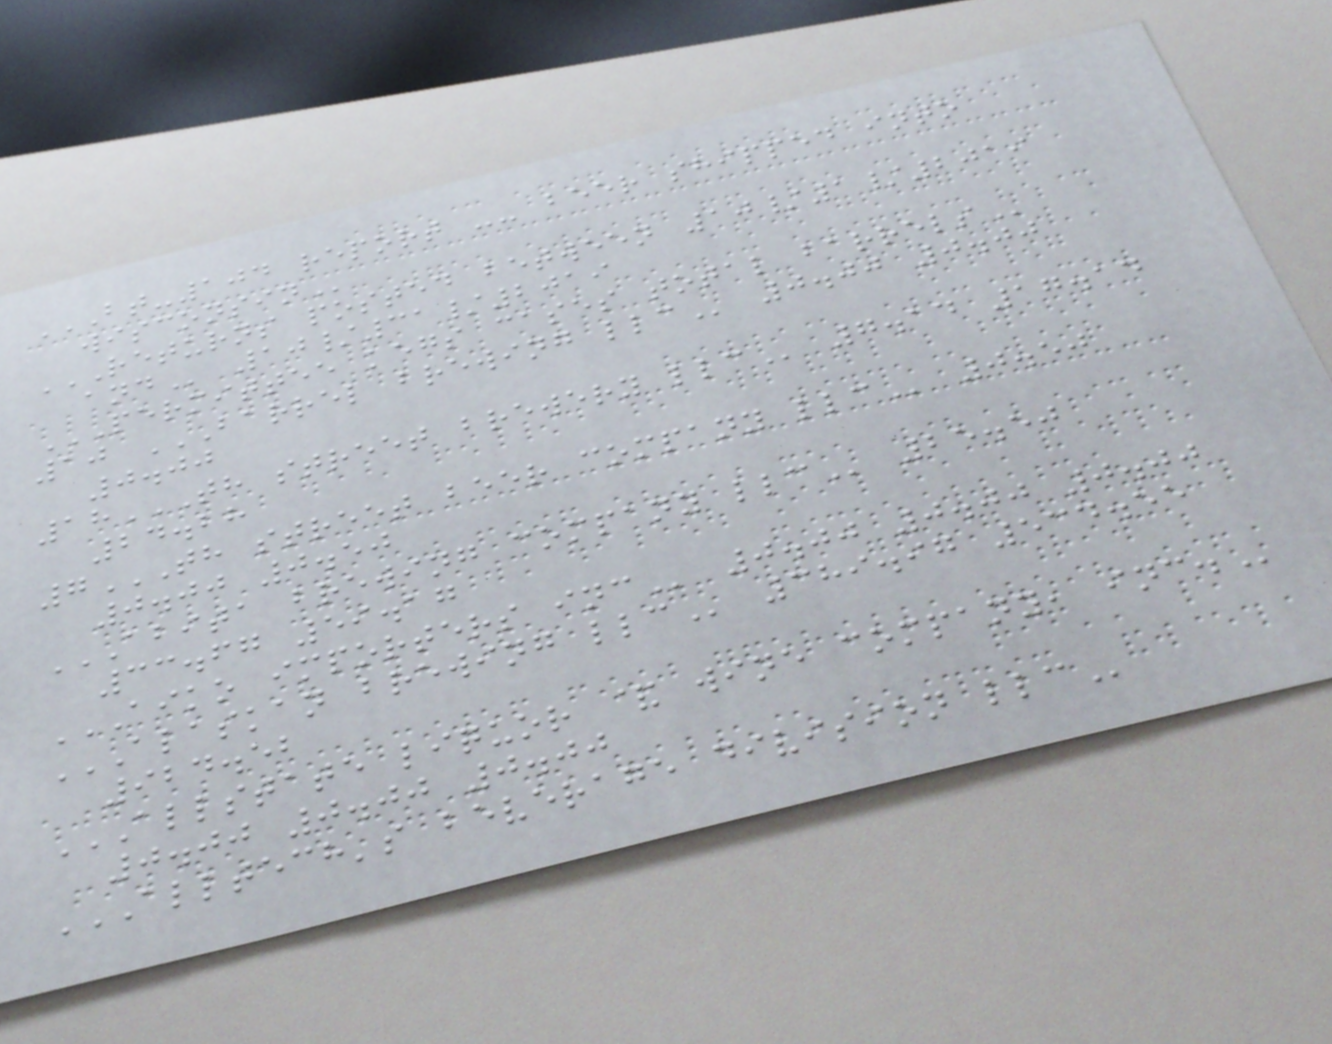BT-104 REPORT -- BEER SHIPPED INTO
WISCONSIN
RETURNS POSTED BETWEEN 10/1/2019
AND 10/31/2019
PERMITTEE KEGS CASES TOTAL BARRELS
10 BARREL BREWING LLC 0.00 0.00
0.00
18TH STREET BREWERY LLC 7.14 17.14
24.28
7TH STREET BEER COMPANY LLC 0.50
0.00 0.50
ABITA BREWING COMPANY LLC 25.50
33.67 59.17
AIKO IMPORTERS INC 0.00 0.00 0.00
ALASKAN BREWING LLC 389.97 534.55
924.52
ALLSTATE LIQUOR & WINE COMPANY, INC.
0.00 0.00 0.00
ALLTECH'S BEVERAGE DIVISION LLC
